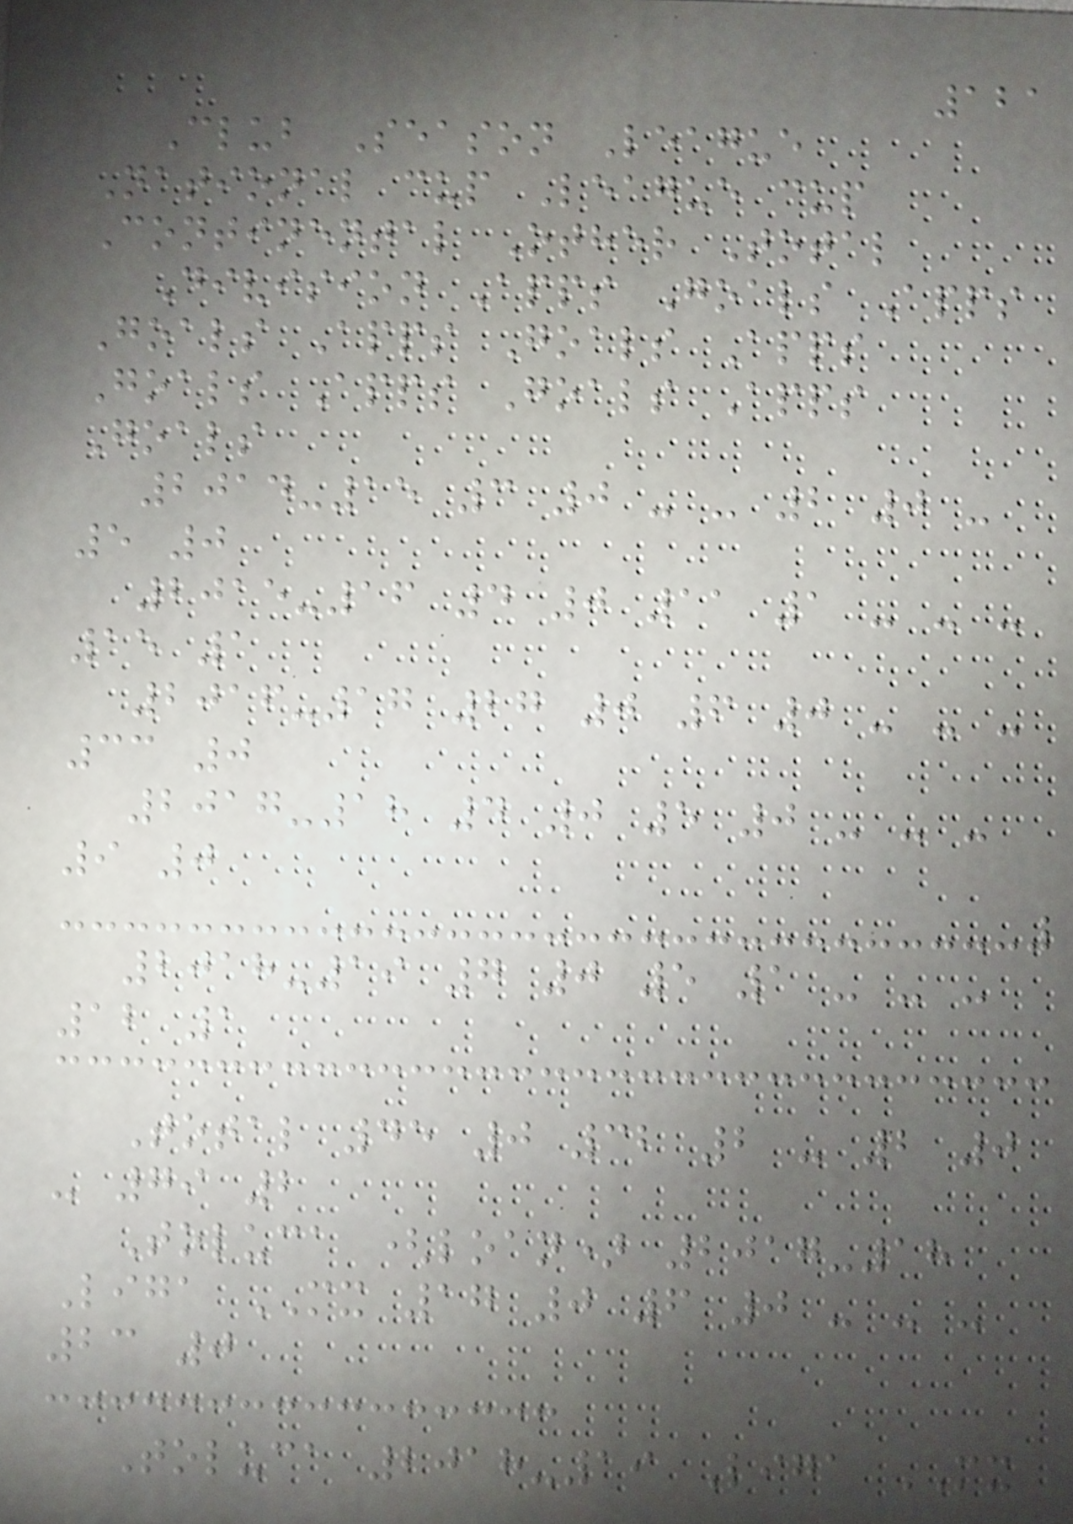121
Club Season League
National cup League cup
Continental Other Total
Division Apps Goals Apps
Goals Apps Goals Apps
Goals Apps Goals Apps
Goals
2014-15 3 0 - - 2 0 -
5 0
2015-16 4 0 11 1 - - -
15 1
2016-17 27 0 6 0 - - -
33 0
2017-18 4 0 5 0 - - -
9 0
2018-19 7 0 5 1 - - -
12 1
Total 45 0 32 2 - 2 0
- 79 2
Toluca (loan) 2017-18
Liga MX 17 0 6 0 - - -
23 0
Toluca 2018-19 Liga MX
